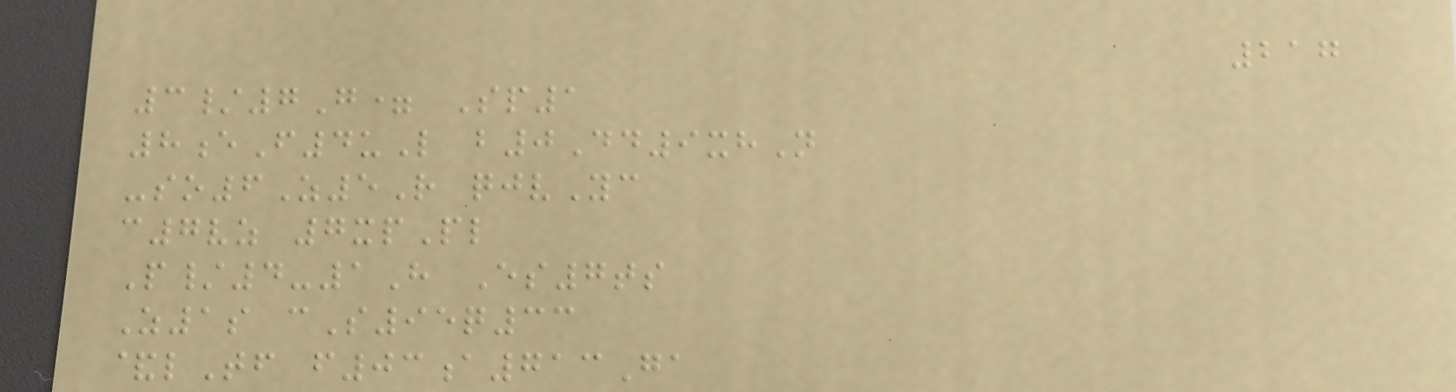217
3/7G= Sp1
8eF4uL b0Dd9xhN
-so6Z5R qjvYc
c7vz 7xpPl
P/4-1H Es7ts
Z1s cS95q33
&lTf f03a713Ga
